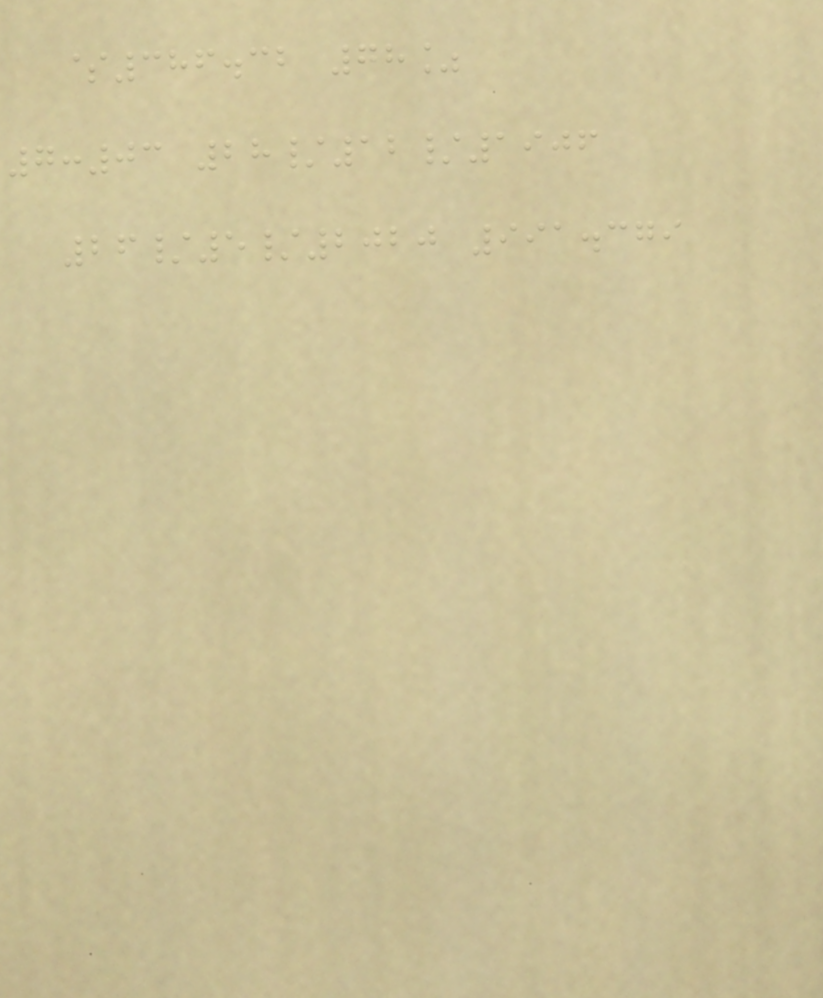$386.32 78%
7:03 28/12/1906
26/5/2020 991.379
